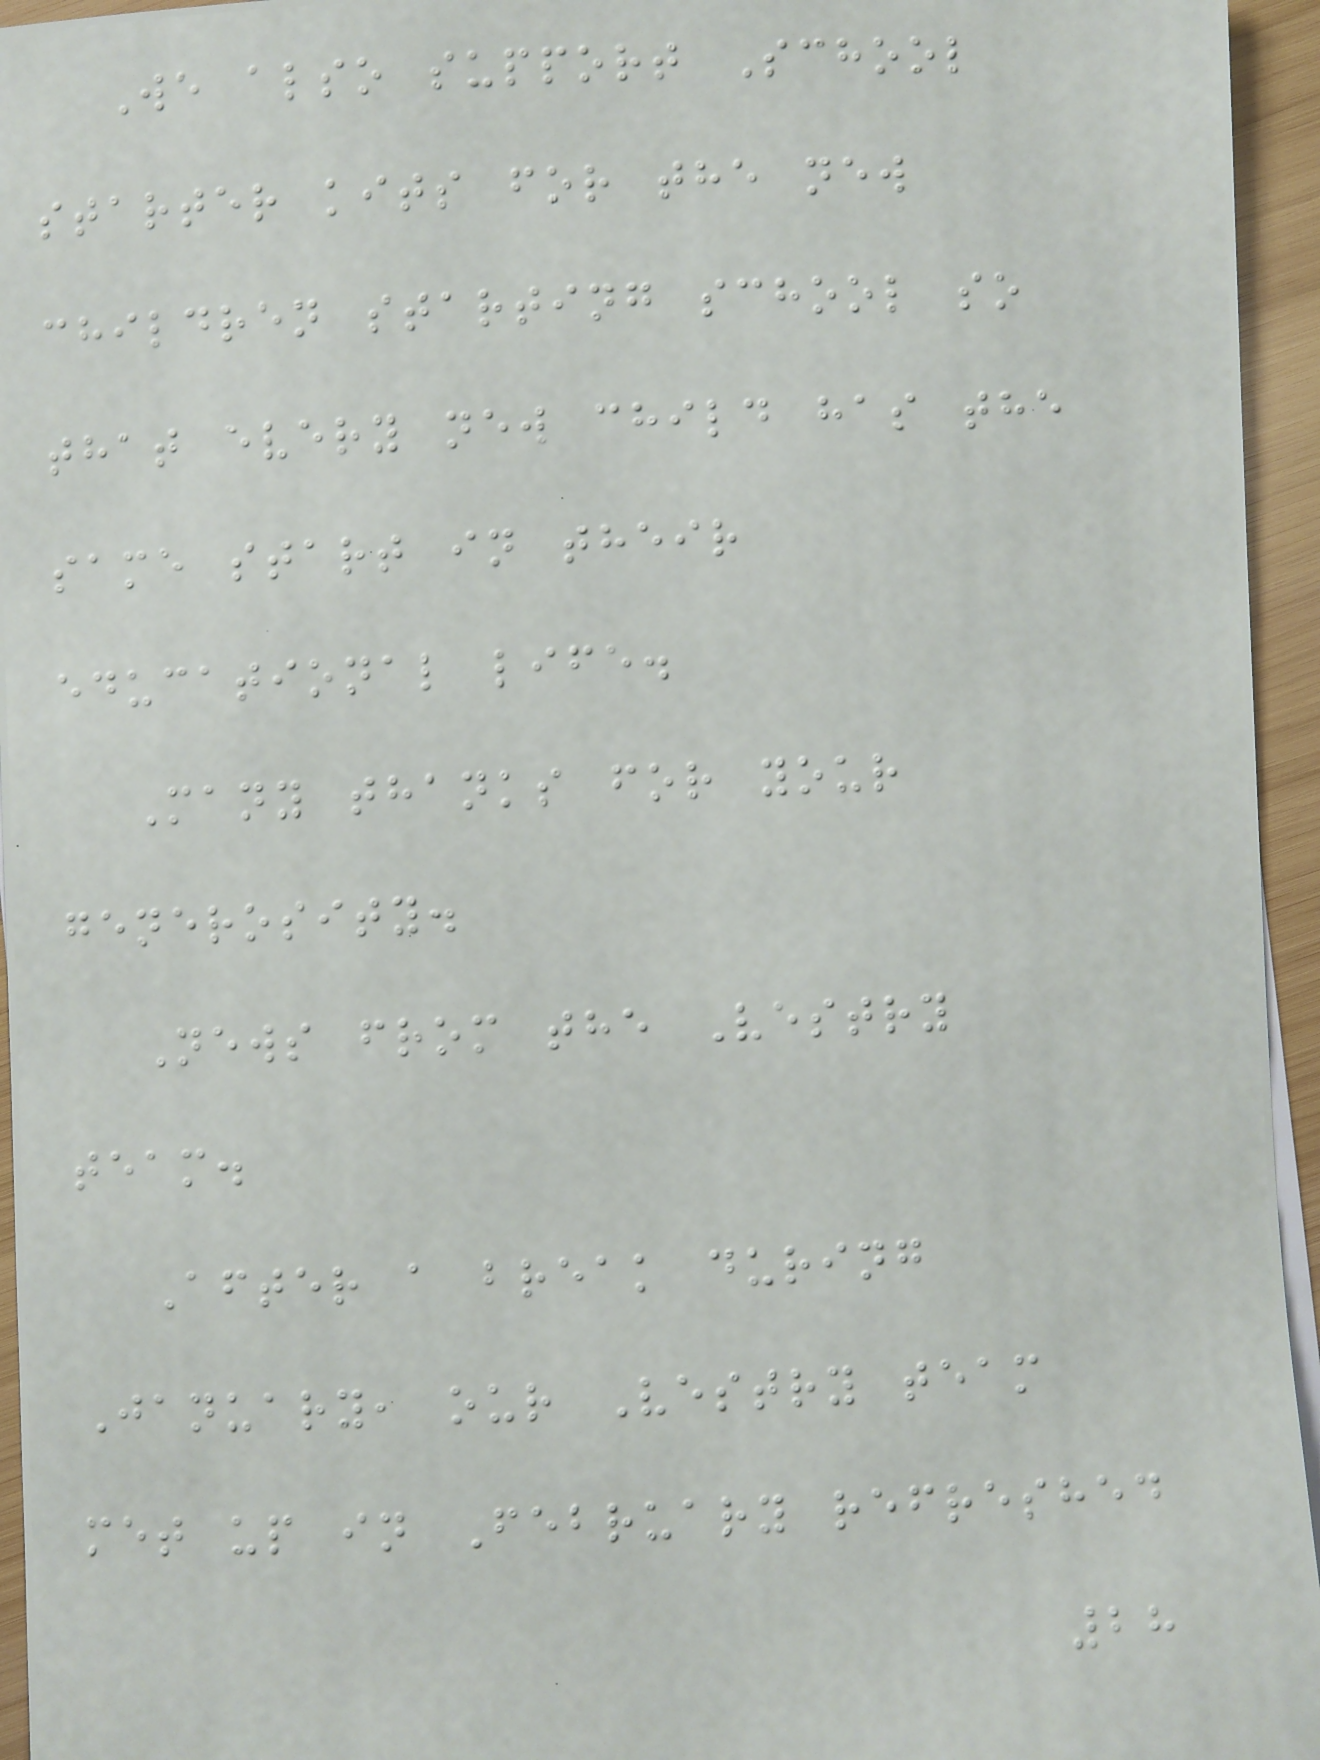We also support School
starter kits for the new
children starting school so
that every new child has the
same start in their
educational life.
Many thanks for your
generosity.
News from the Vestry
team.
After a break during
January, our Vestry team
met up in February refreshed
28
